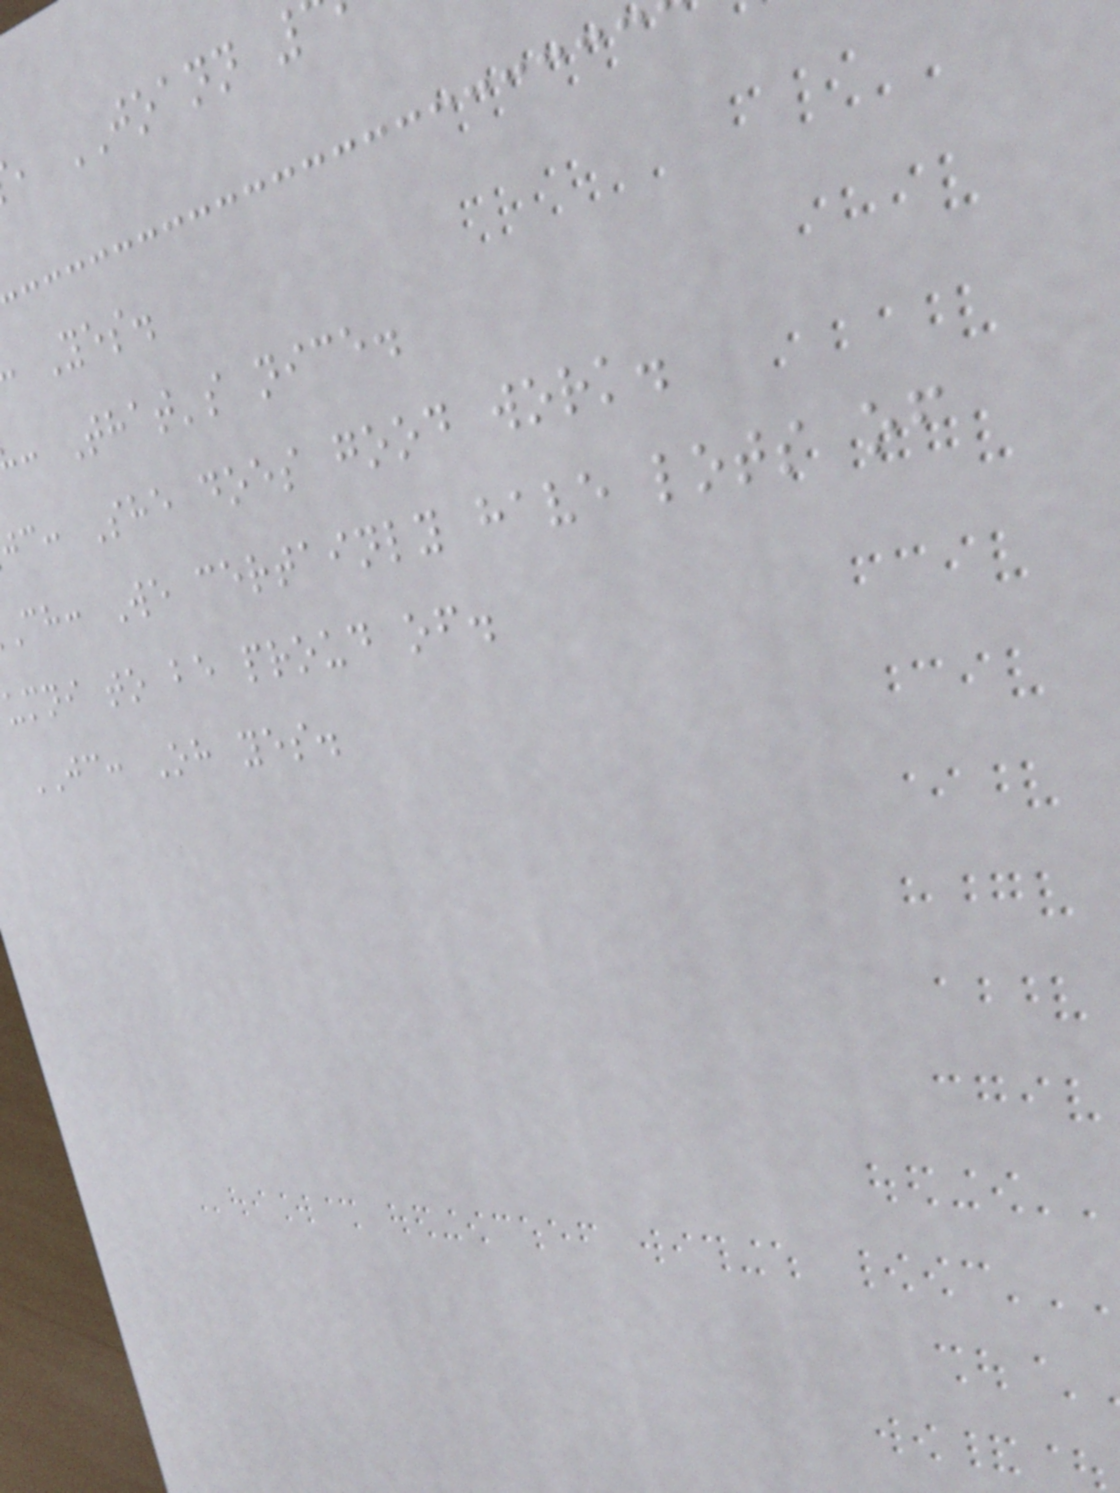, JOANN
Yes.
: That's nice.
c: She does good work.
ch: We certainly have lots of
umni to be proud of.
JC: Oh yes.
